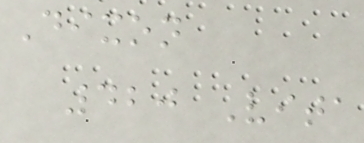Dixon
420 Vita
